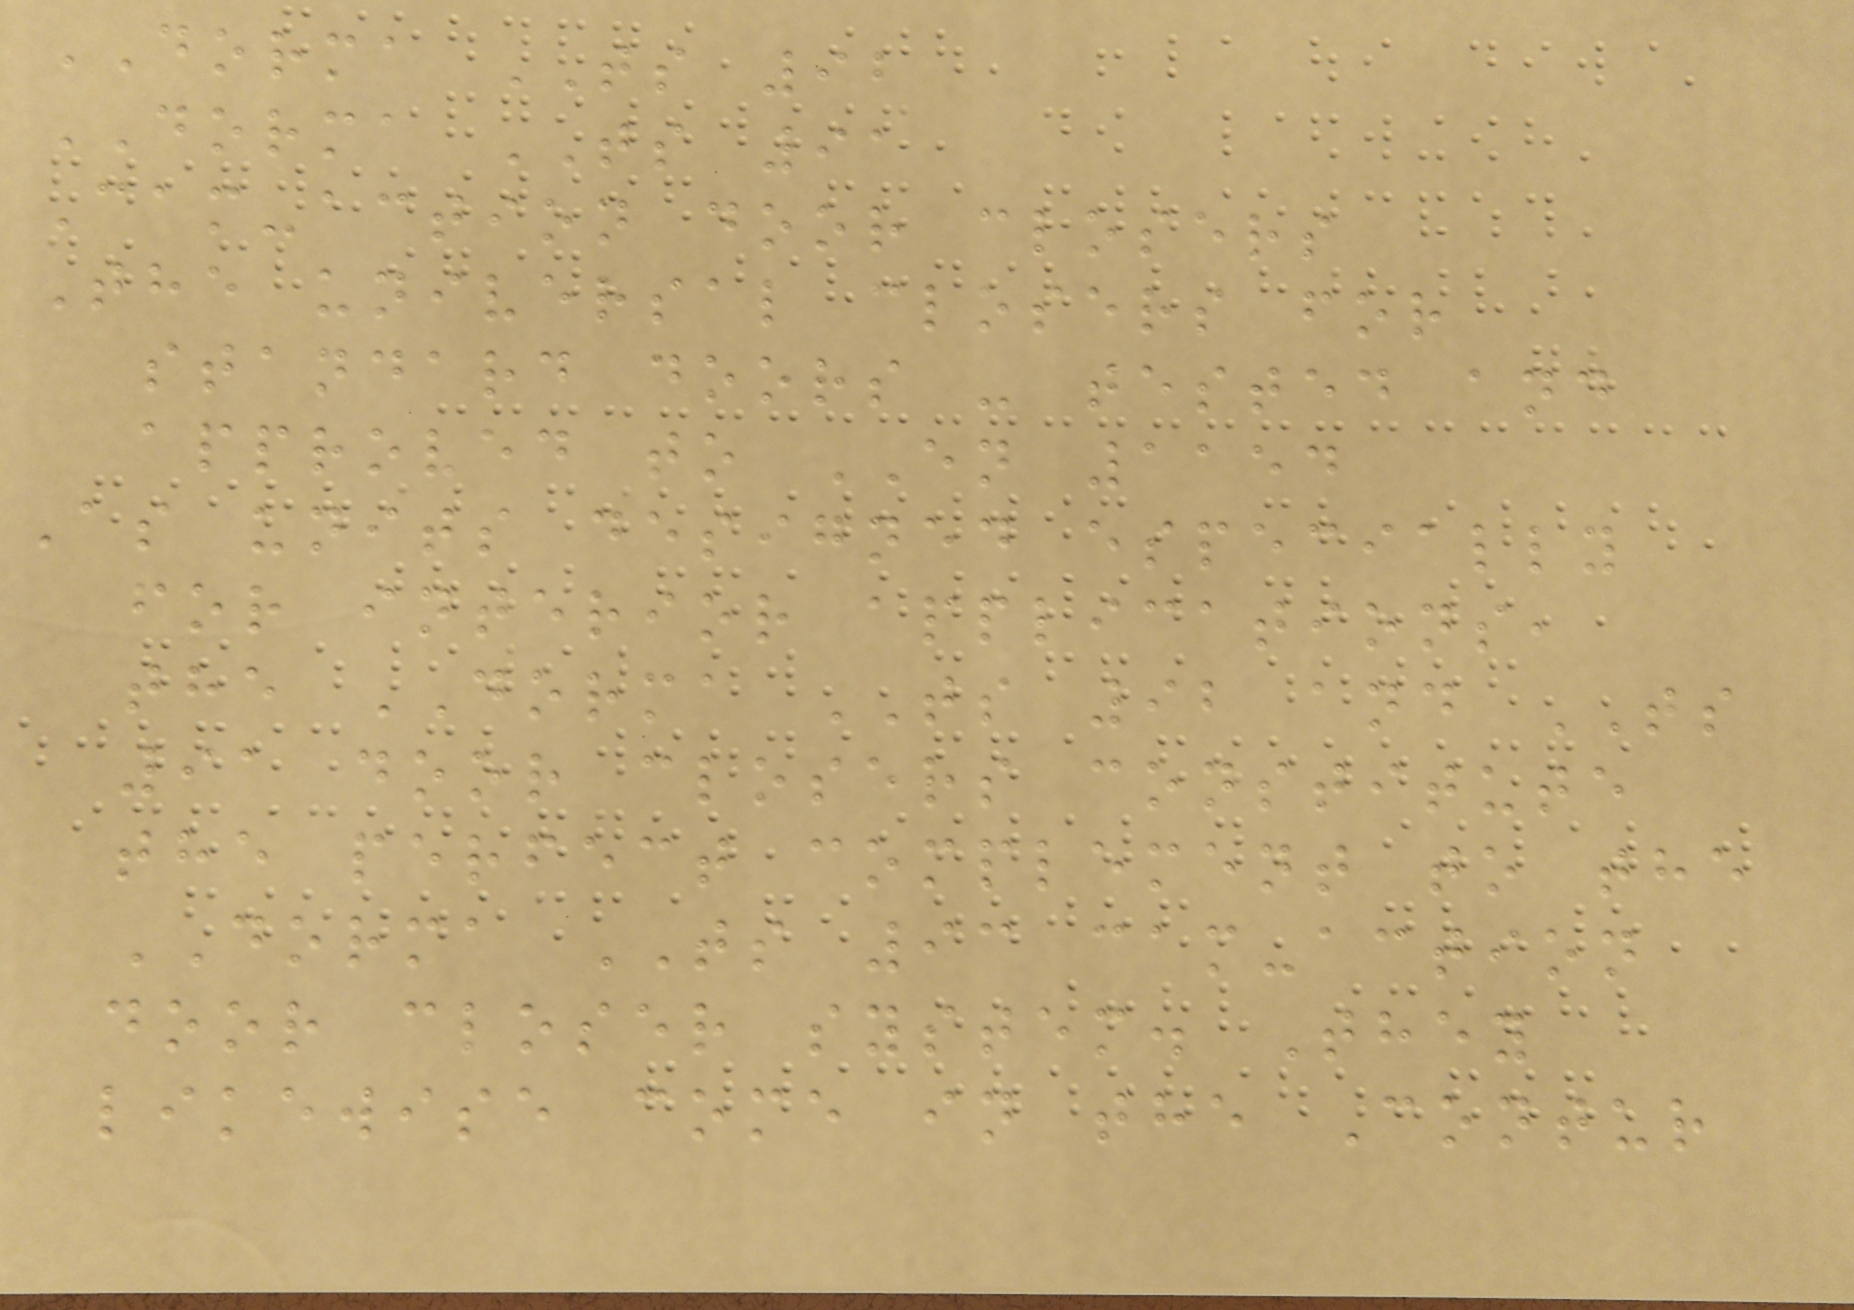DORMA TS 92
DORMA TS 91
Cam-action door closers
The universal closers for
standard doors - tested and
approved to EN 1154
As units designed especially
for interior applications,
the DORMA TS 92 and TS
91 door closers constitute
the perfect complement to the
DORMA TS 93 cam-action
door closer system. They
likewise come in the Contur
